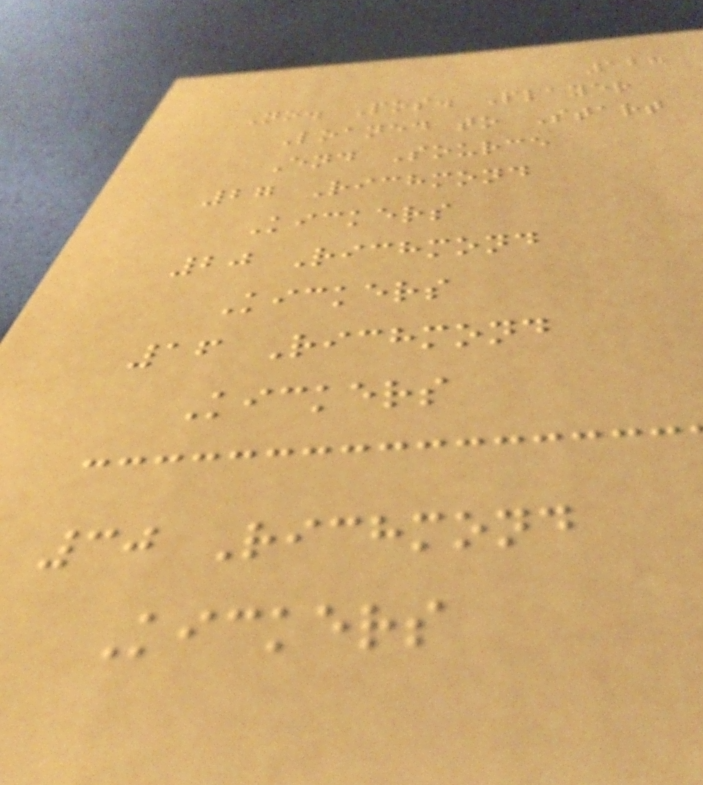128
No. Pos. Player
Loaned to Start
End Source
27 Richmond
Kickers
20 Richmond
Kickers
16 Richmond
Kickers
30 Richmond
Kickers
